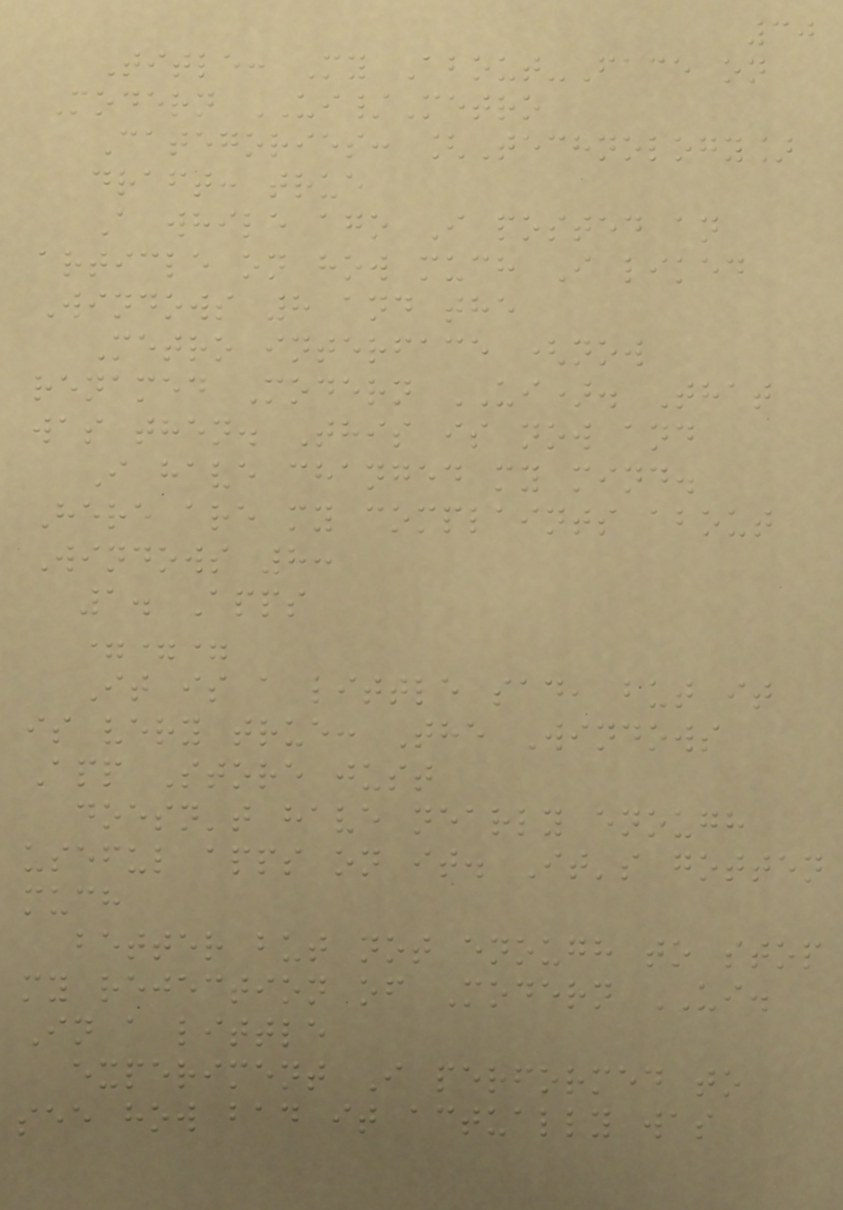30
Title: My About-Face on
Modern UI/Metro
Categories: [Technology]
draft: true
A while ago I posted an
article on how much I liked
Windows 8 and the
Metro interface (now
renamed Modern UI). That
was then. This is now and
I have changed my mind.
Here are my complaints about
Windows 8:
1. Apps
===
It is a little sad, but it
is very true: The Windows
App Store just
doesn't have nearly enough
useful apps on it. It's gotten
much
better but not enough to stop
my rejection of Modern UI.
In a little
experiment I performed to
see how bad it actually was
